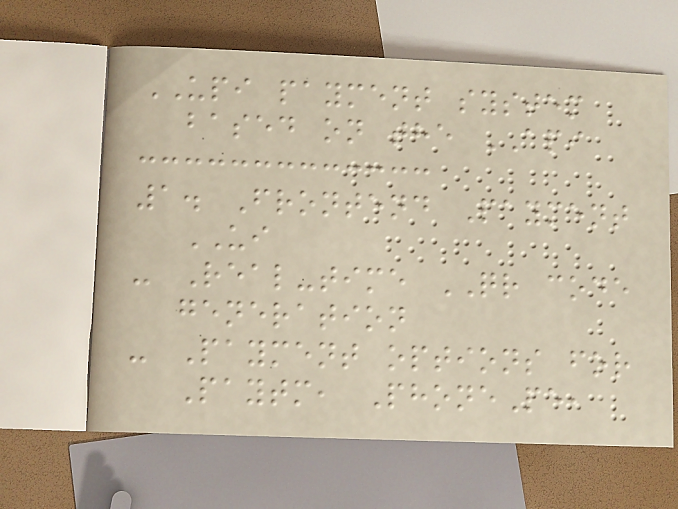UPI payment system
based on the API
1. Frontend Payment
UI
- Real-time QR code
generation
- Payment options for
Paytm, PhonePe,
